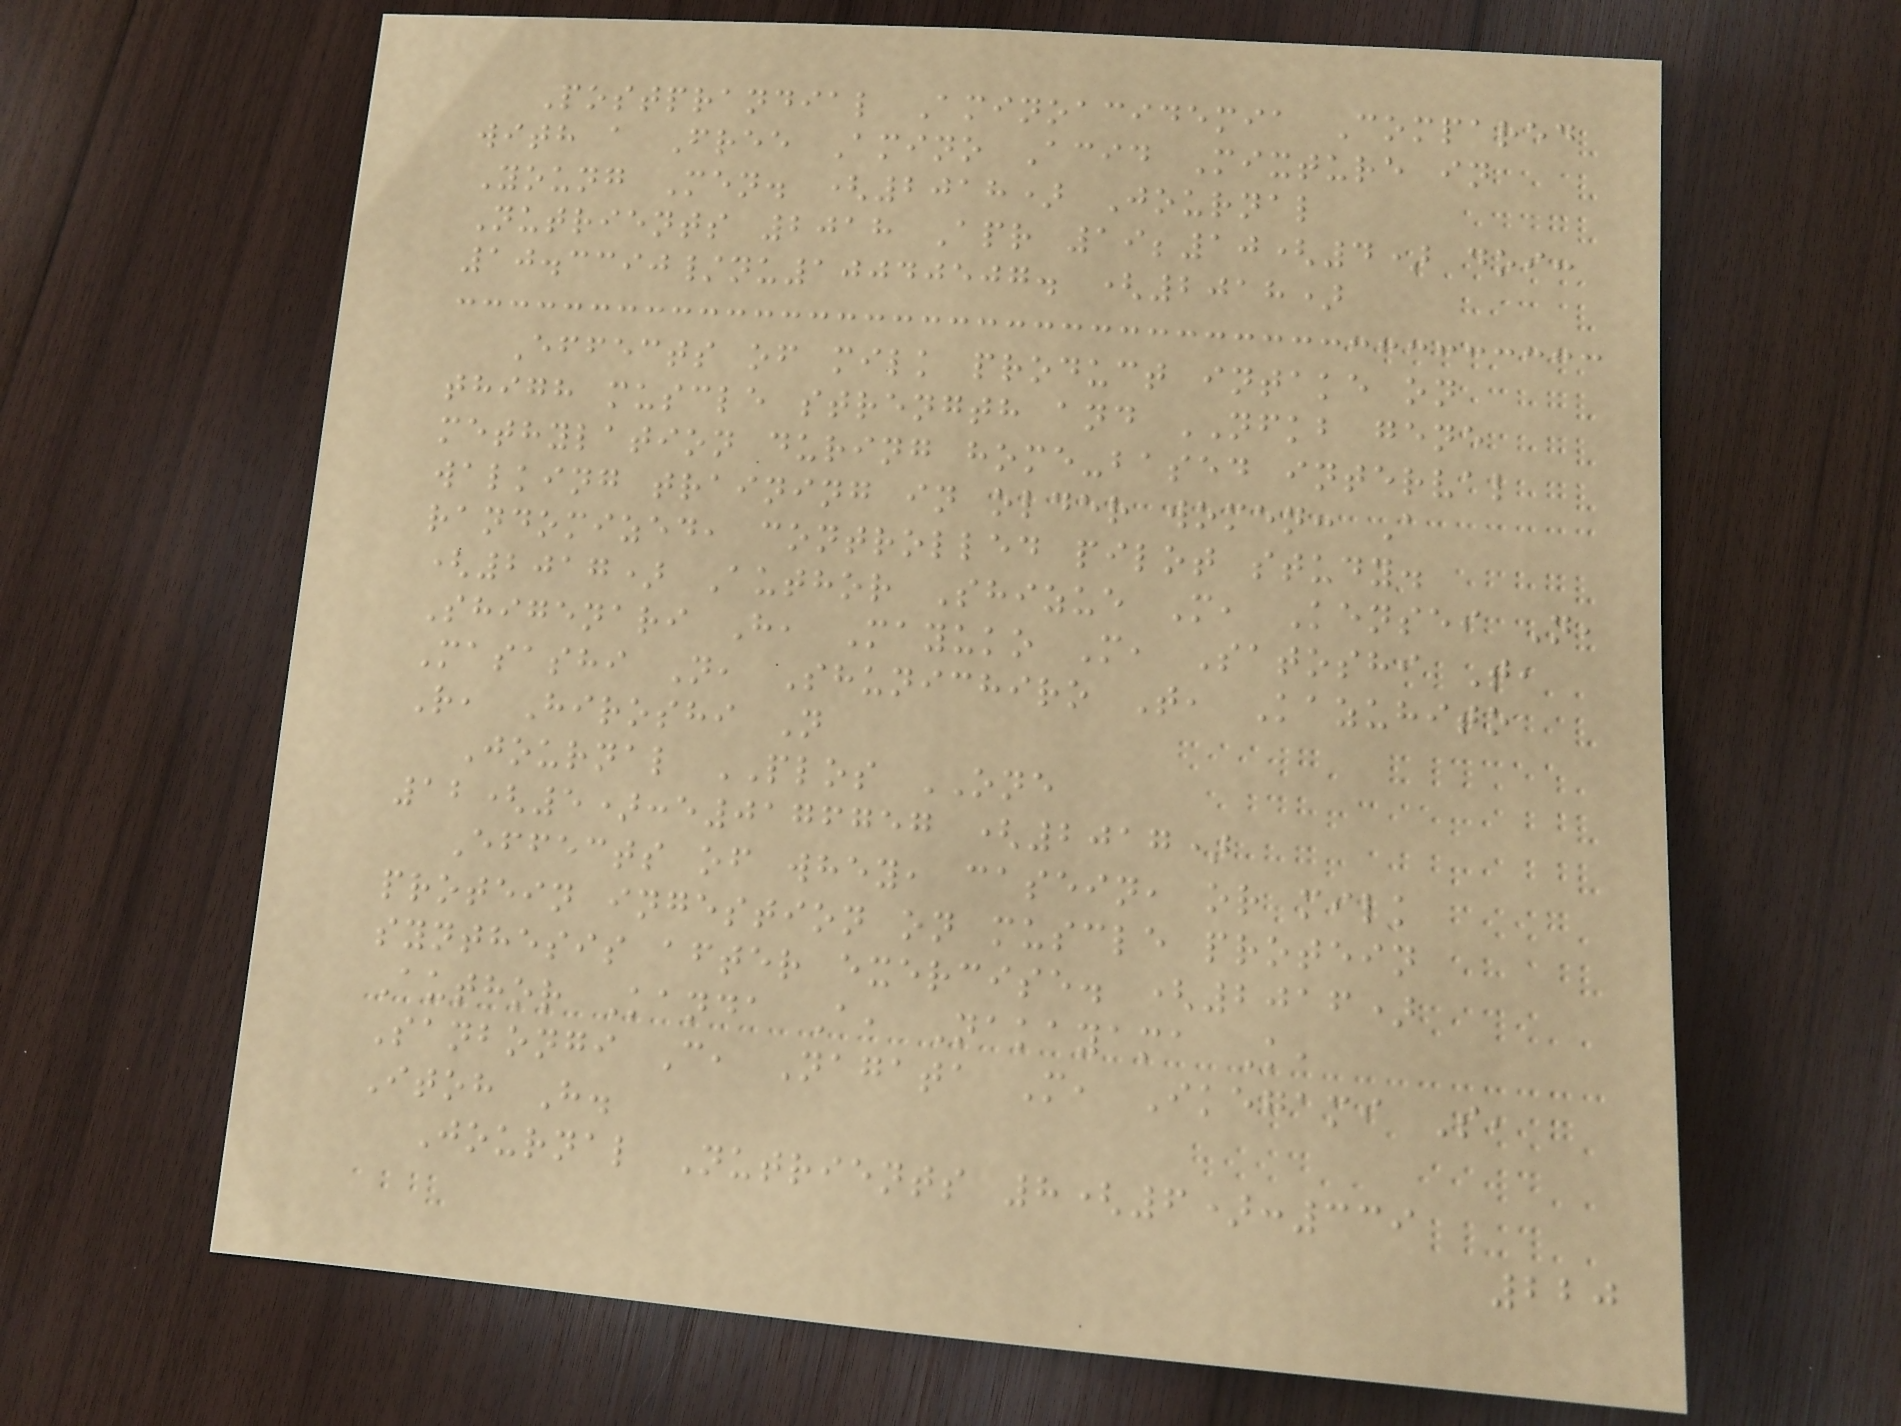Postprandial Aminoacidemia Compared
with a Free Amino Acid Mixture in
Young Men. (2018) Journal
Nutrients 2018 Apr 19;10(4) doi:
10.3390/nu10040507. (2018)
Effects of milk product intake on
thigh muscle strength and NFKB gene
methylation during home-based interval
walking training in older women: A
randomized, controlled pilot study.
(2017) Author Shizue M, Kensei N,
Shigenari H, Mayuko M, Satoshi T,
Masashi N, Shunichiro T, Kazuhito
R, Hiroshi N
Journal PLOS ONE
12(5):e0176757 (2017)
Effects of whey, casein, or milk
protein ingestion on muscle protein
synthesis after exercise. (2016)
Author Kanda A, Nakayama K,
Sanbongi C, Nagata M, Ikegami S,
Itoh H.
Journal Nutrients 8(6):339
220
